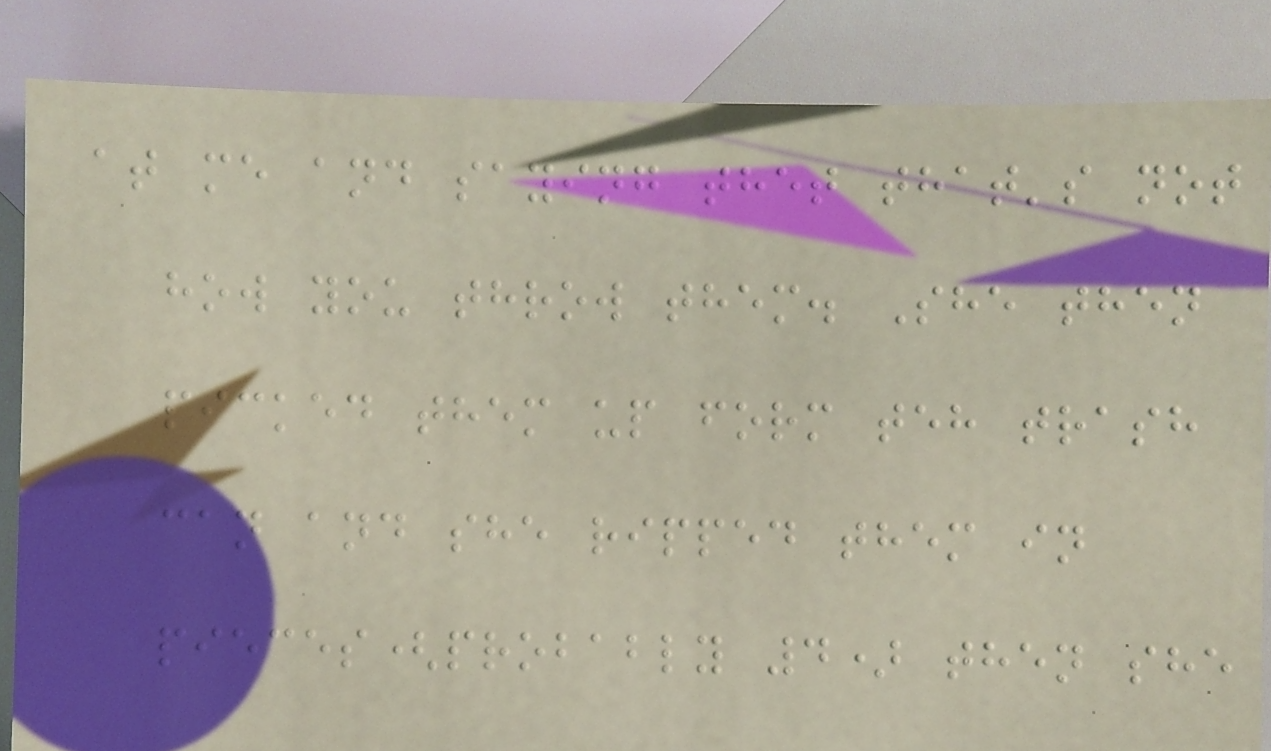at me and saying thet that's not
how you throw them. She then
picked them up form teh trash
can and she ripped them in
pieces(probably 4) then she
